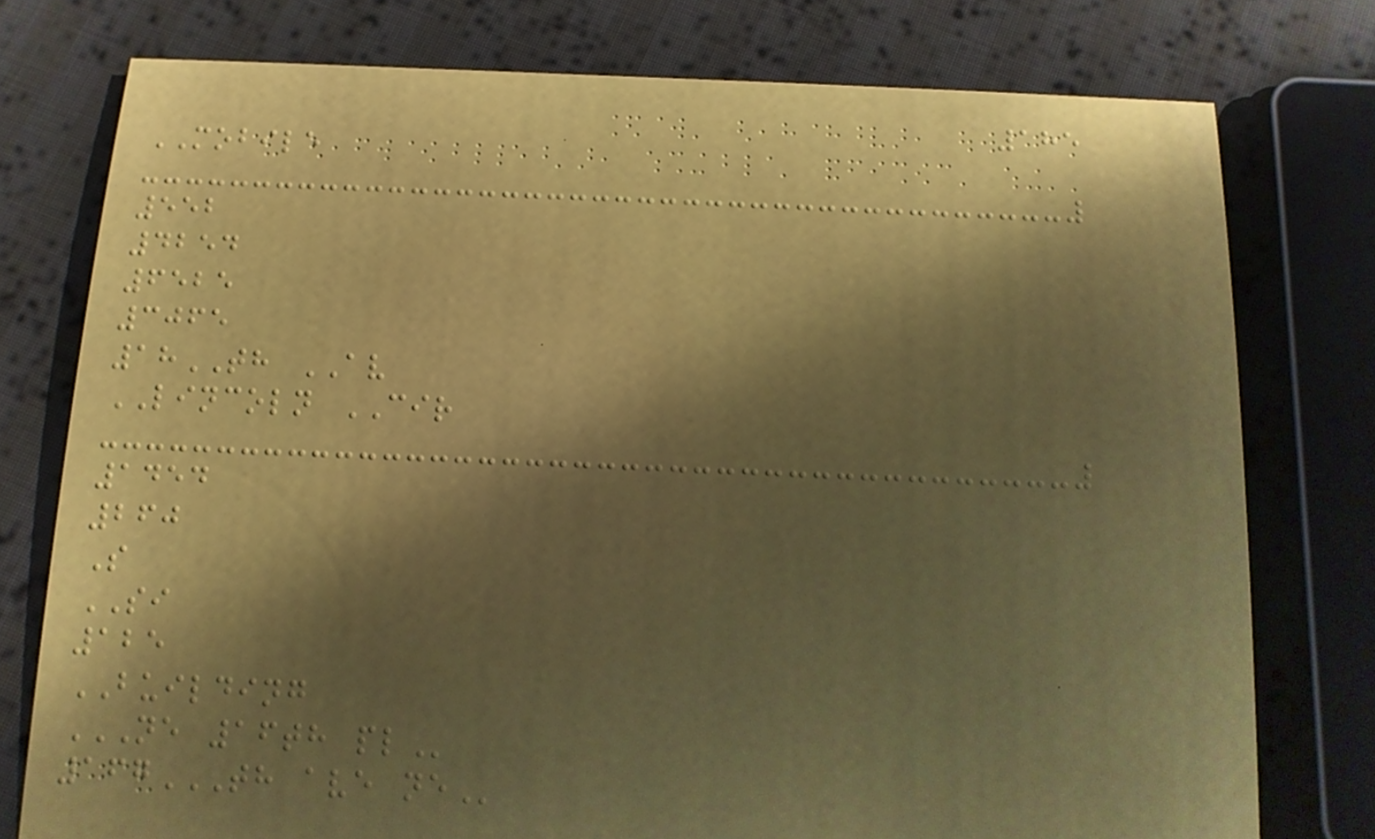185
MOBILE
552
4254
6525
3065
18TH AV
LINCOLN CIR
1454
260
S
SI
125
BUILDING
NE 16TH PL
167TH AVE NE
